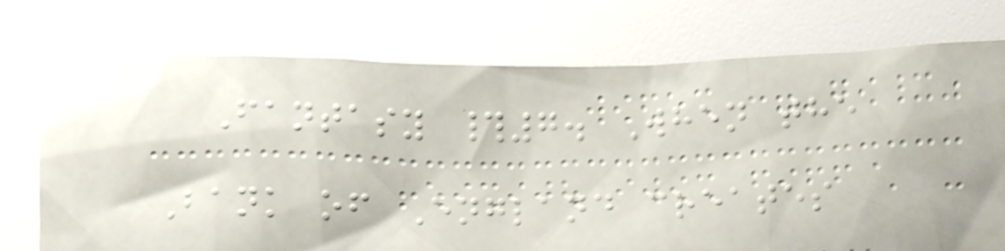Fantasy #7. When the
Bank of England creates
